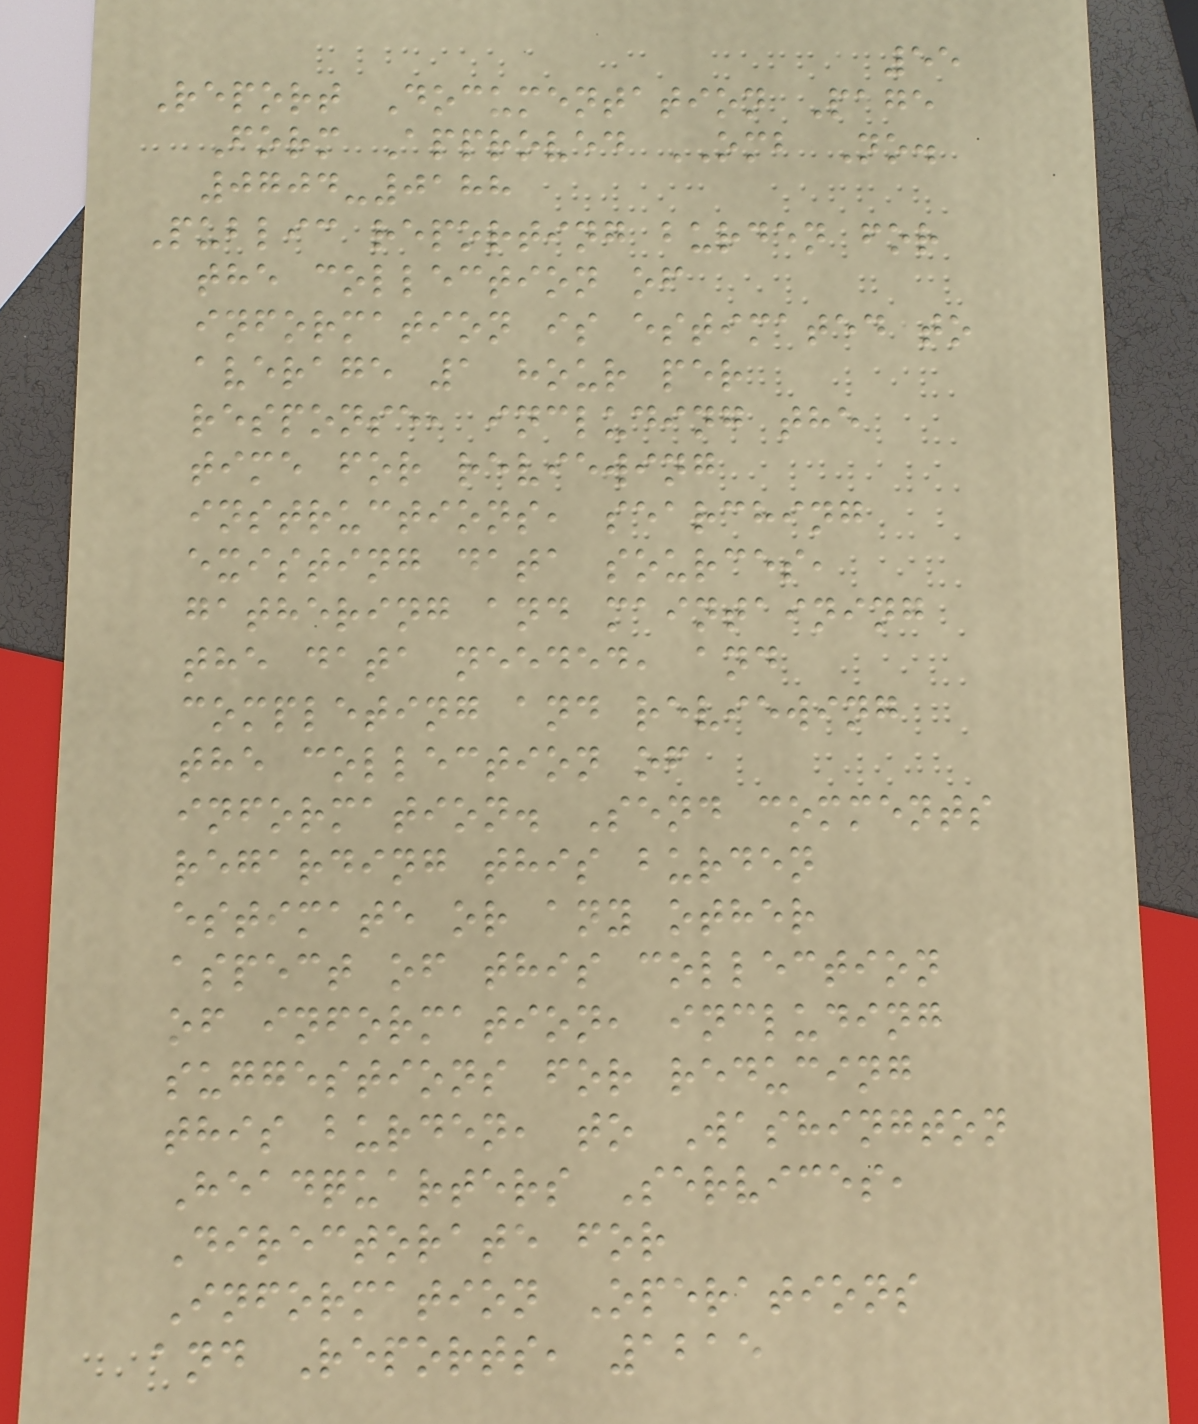55
Report Documentation Page
Form Approved OMB No.
0704-0188
Public reporting burden for
the collection of
information is estimated to
average 1 hour per
response, including the
time for reviewing
instructions, searching
existing data sources,
gathering and maintaining
the data needed, and
completing and reviewing
the collection of
information. Send comments
regarding this burden
estimate or any other
aspect of this collection
of information, including
suggestions for reducing
this burden, to Washington
Headquarters Services,
Directorate for
Information Operations
and Reports, 1215
